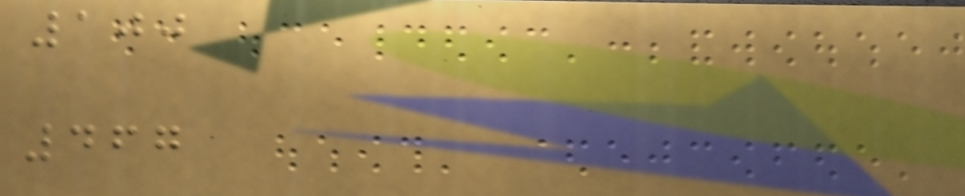100
467
